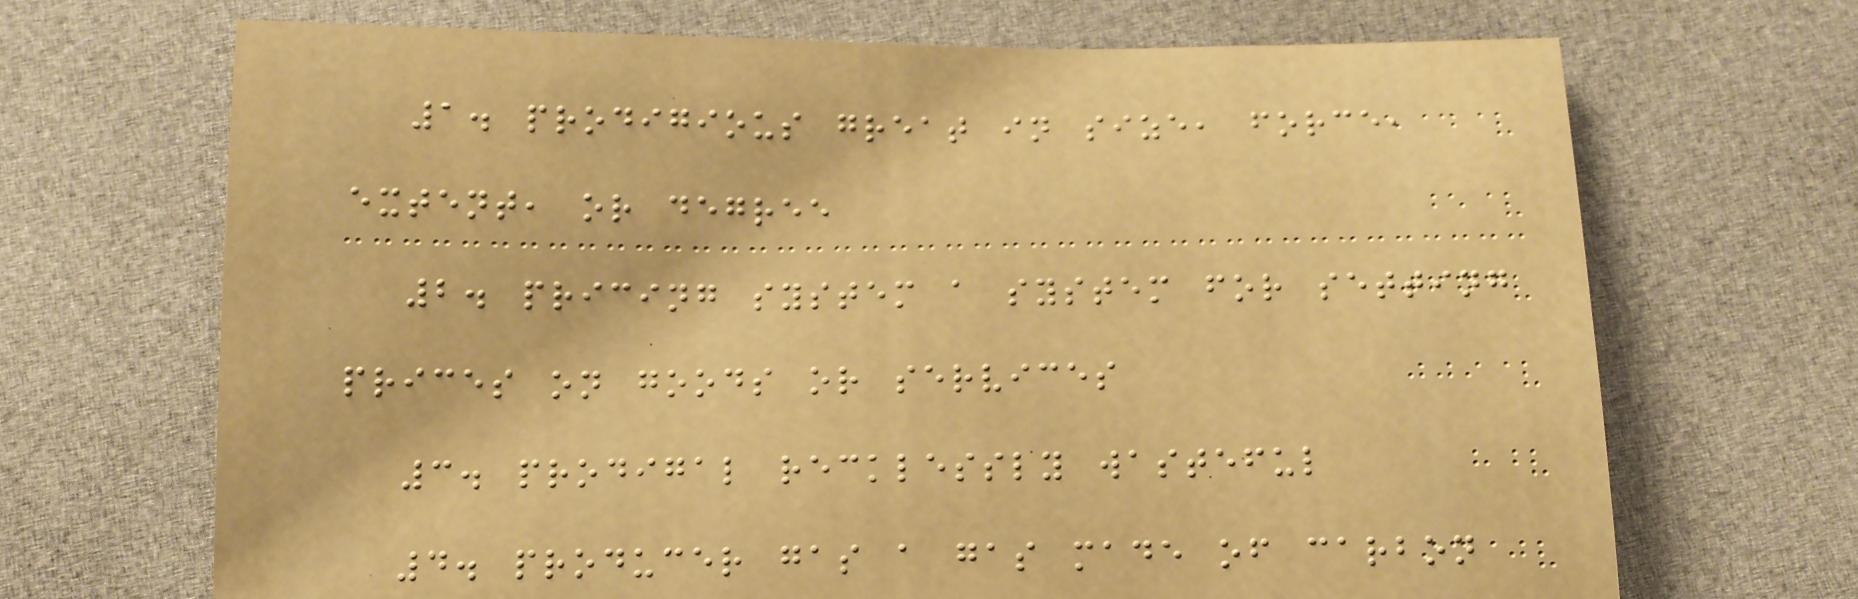1. prodigious great in size, force,
extent, or degree
2. pricing system a system for setting
prices on goods or services
3. prodigal recklessly wasteful
4. producer gas a gas made of carbon
